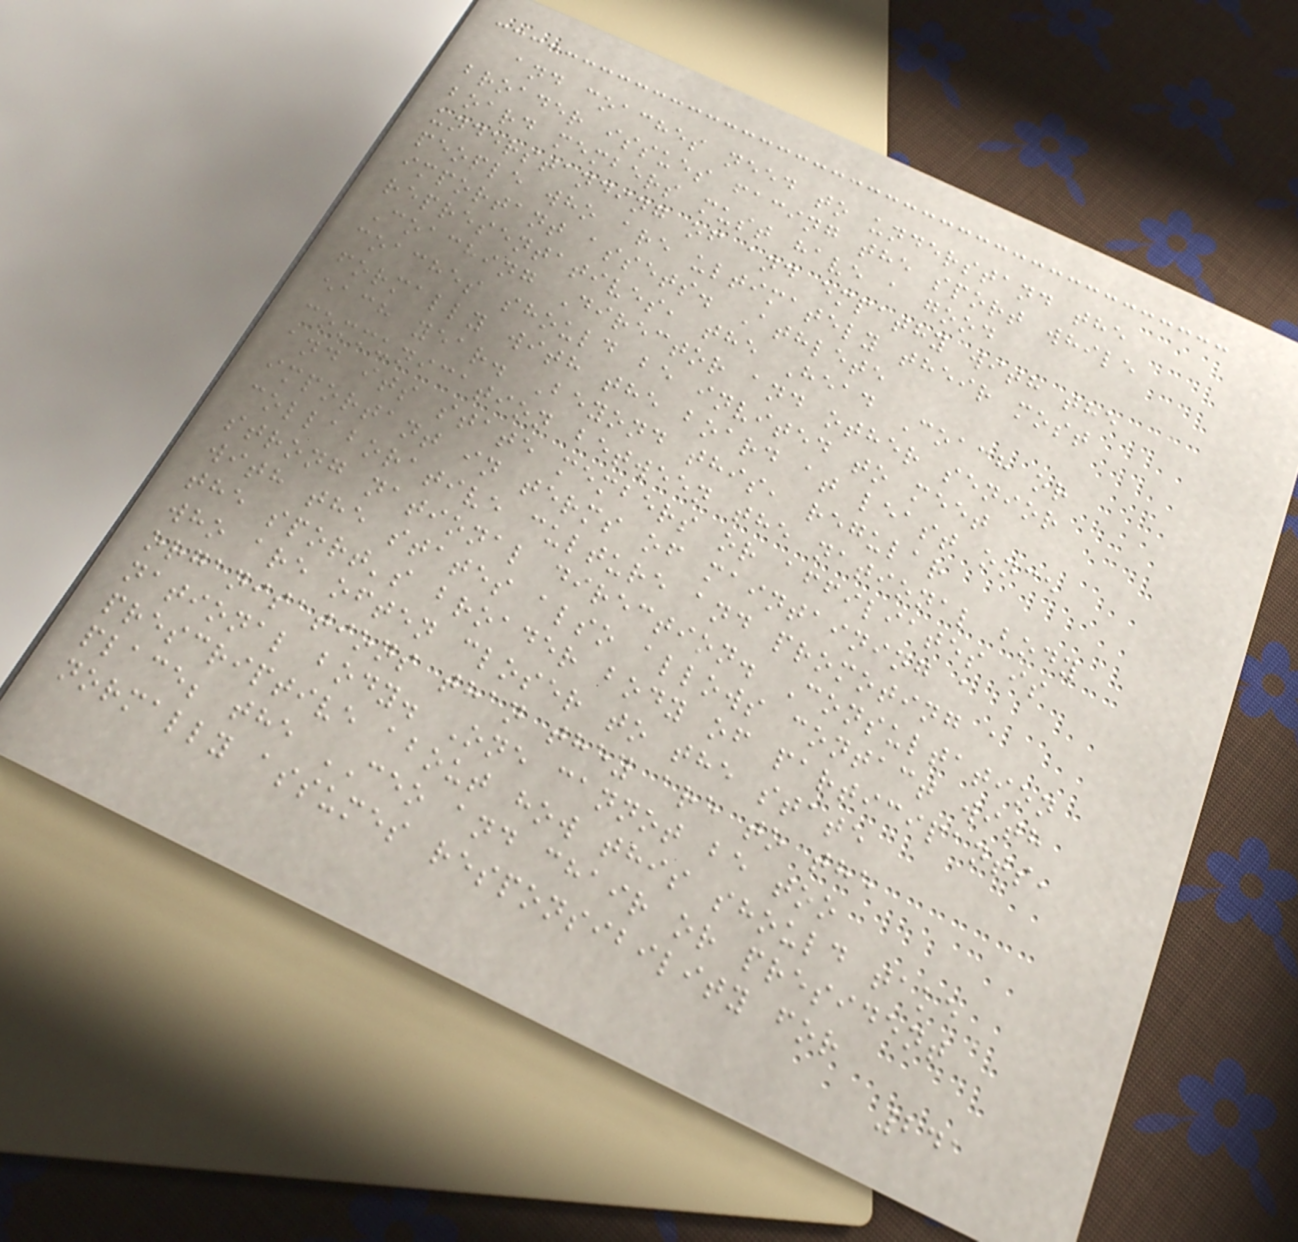and coaches need to understand the
broader issues facing the sport while
board members must have a good
understanding of and empathy with the
people who are ultimately their most
important assets. Athlete
representatives, the Head Coach or
Coaching Director and other senior
coaches should be invited to meet
formally with the board at least once
each year. Beyond this, regular
communication between the national body
and its state members or affiliates is
important in terms of maintaining a
collaborative culture and promoting a
strong national direction. Consultation
with the states also allows contact with
the sport's broader body of participants,
who are often closer to the state
organisations than they are to the
national body. One cannot be too
prescriptive about how this should take
place; the CEO and chair or president
normally assumes responsibility for
241
